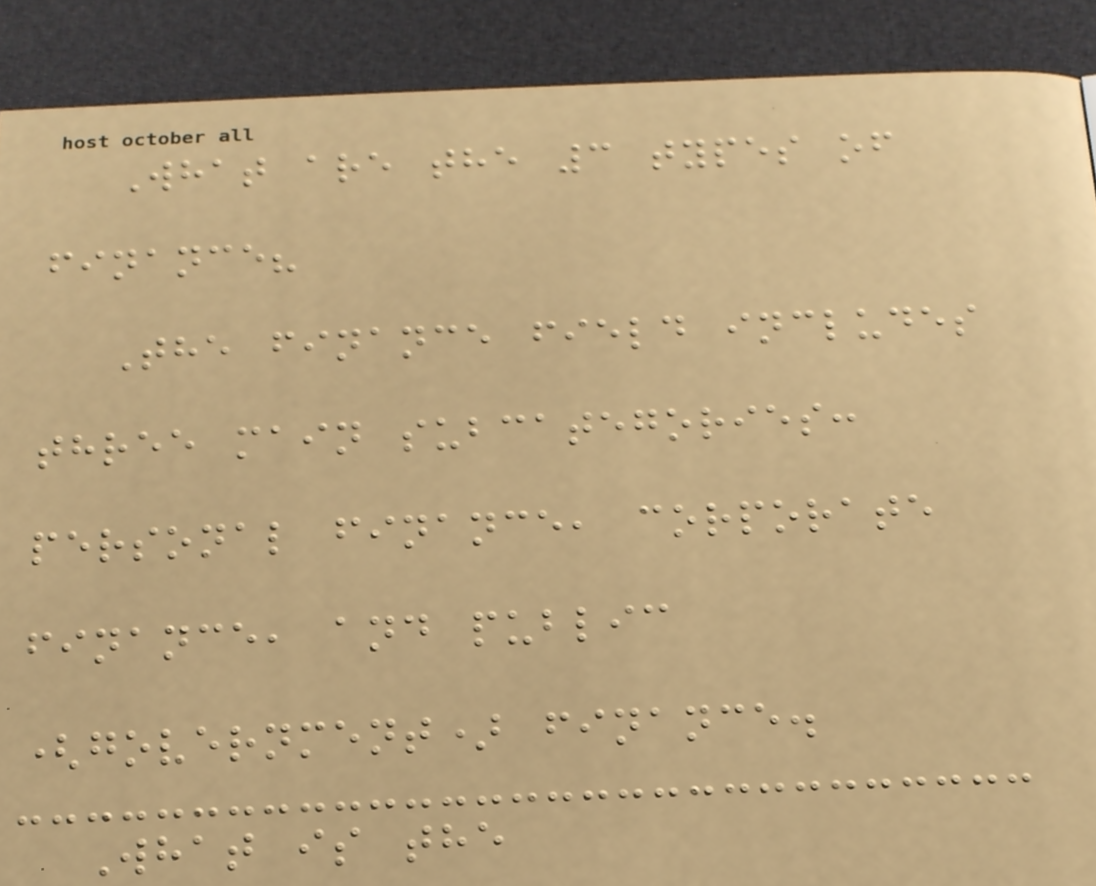What are the 3 types of
finance?
The finance field includes
three main subcategories:
personal finance, corporate
finance, and public
(government) finance.
What is the
